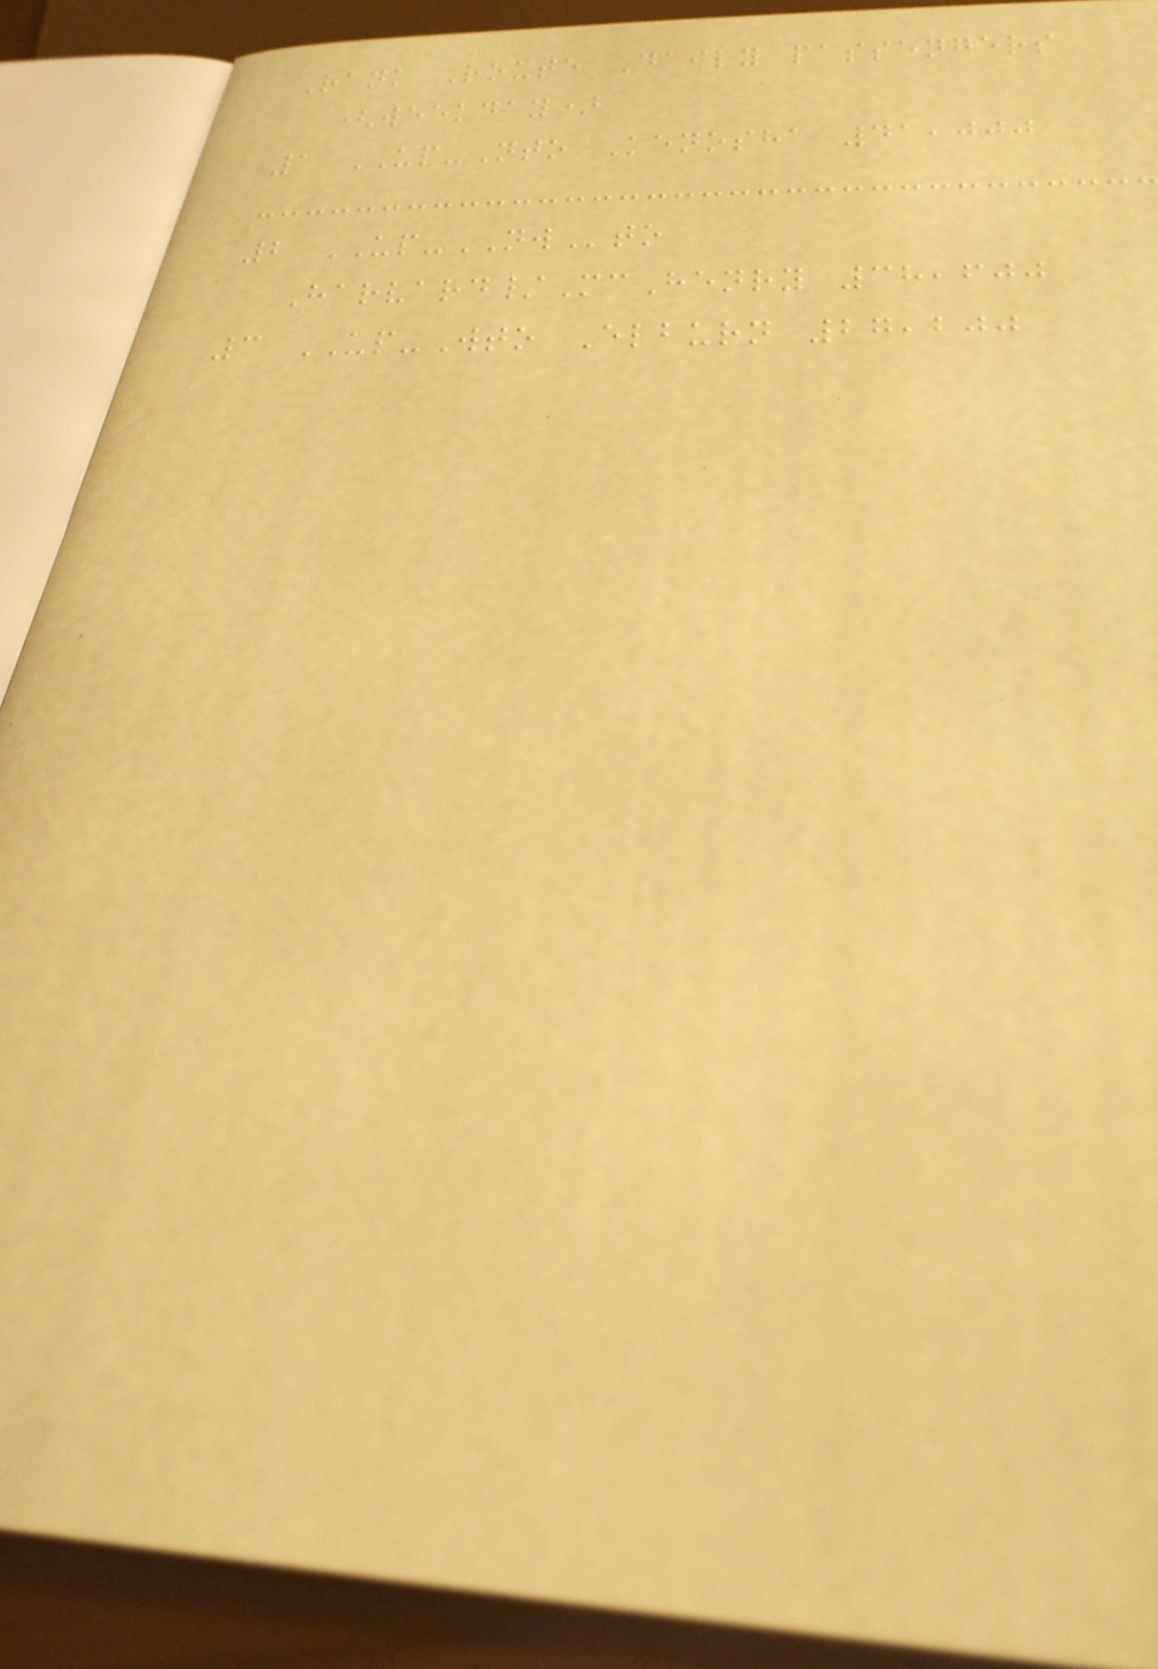Rank Route Daily passengers
(weekday)
1 UP-Nto Kenosha 41,000
2 UP-NWto
Harvard/McHenry 38,600
3 UP-Wto Elburn 27,200
